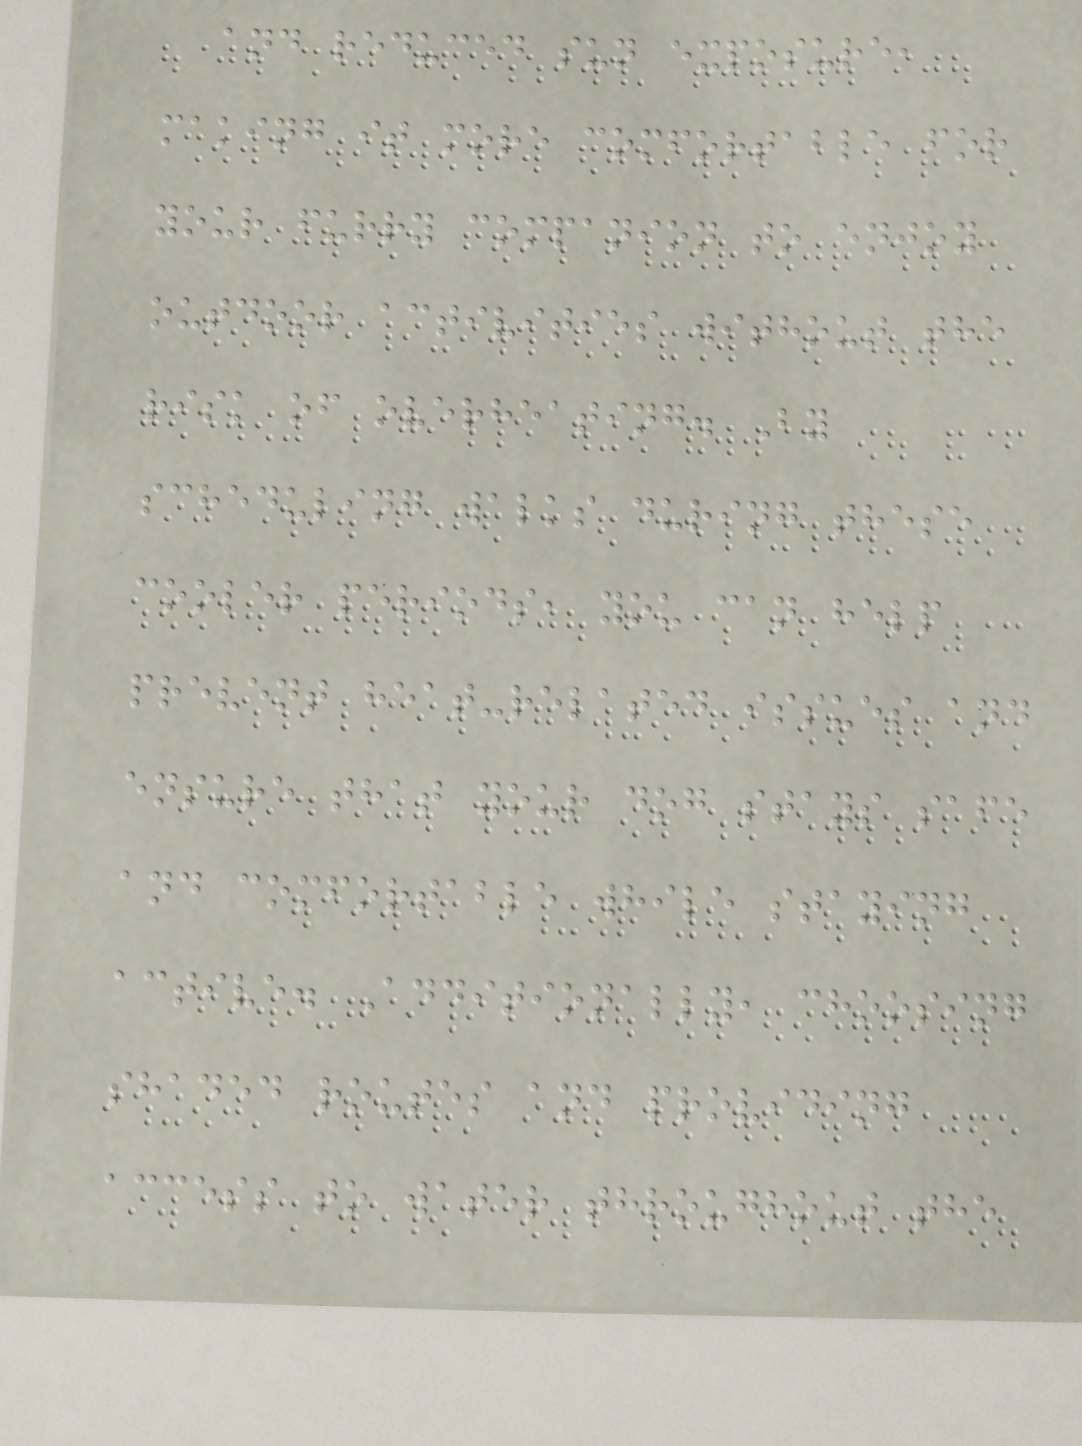and reduced sun exposure,
making it more comfortable for
your furry companion to enjoy
outdoor activities without the
risk of overheating. By
scheduling walks during these
cooler periods, you can help
prevent heat-related issues and
ensure that your dog stays safe
and comfortable while staying
active. Additionally, choosing
shaded routes and providing
access to water throughout the
